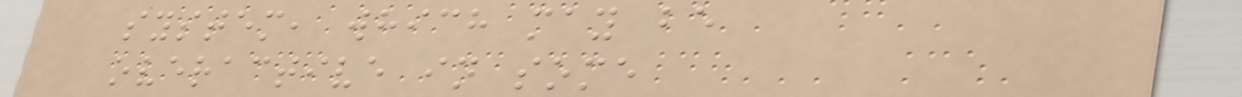system, which may be
overactive in some
